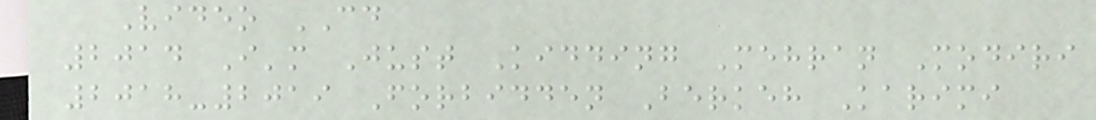Video CD
2014 I'm Just Kidding Mehran Modiri
2018-2019 Forbidden Berkeh Karimi
